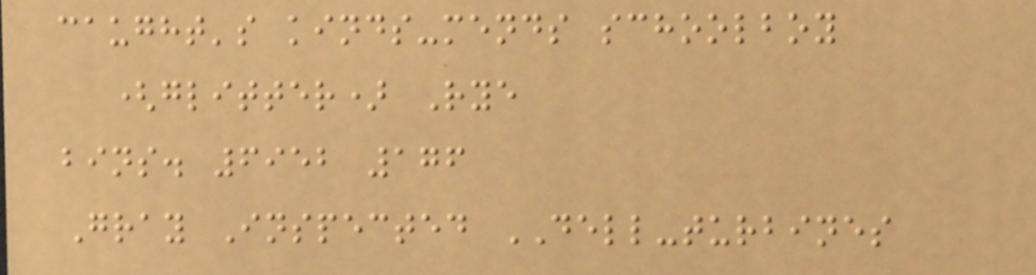caught's kinds-mends schoolboy
(glitter) Rye
bins. 6952 176
Gray Inspected DELL-turbines
